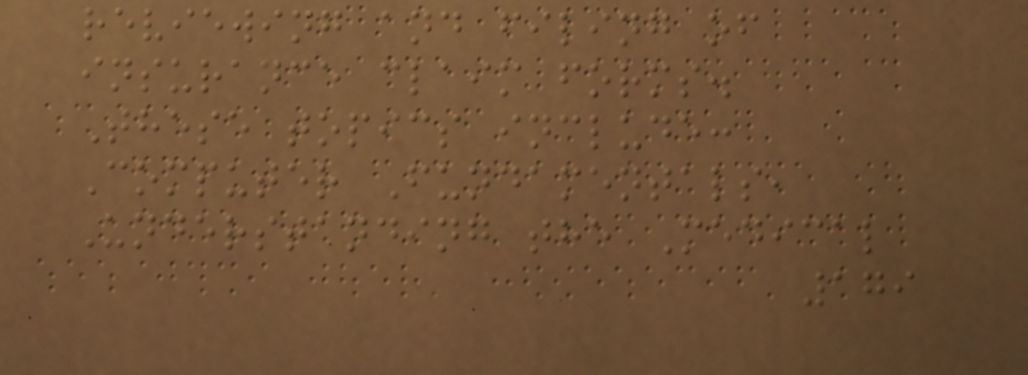reviewing and filing of
insurance claim forms.
These topics include:
Computer Fundamentals,
Understanding the Medical
179
